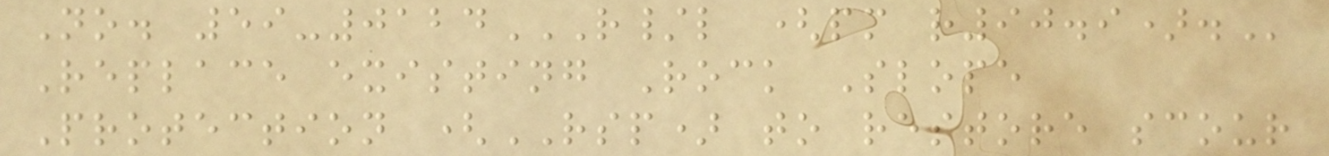No. 59-0124R/L (PM R90.9).
Replace existing Rock Slope
Protection (RSP) to restore scour
